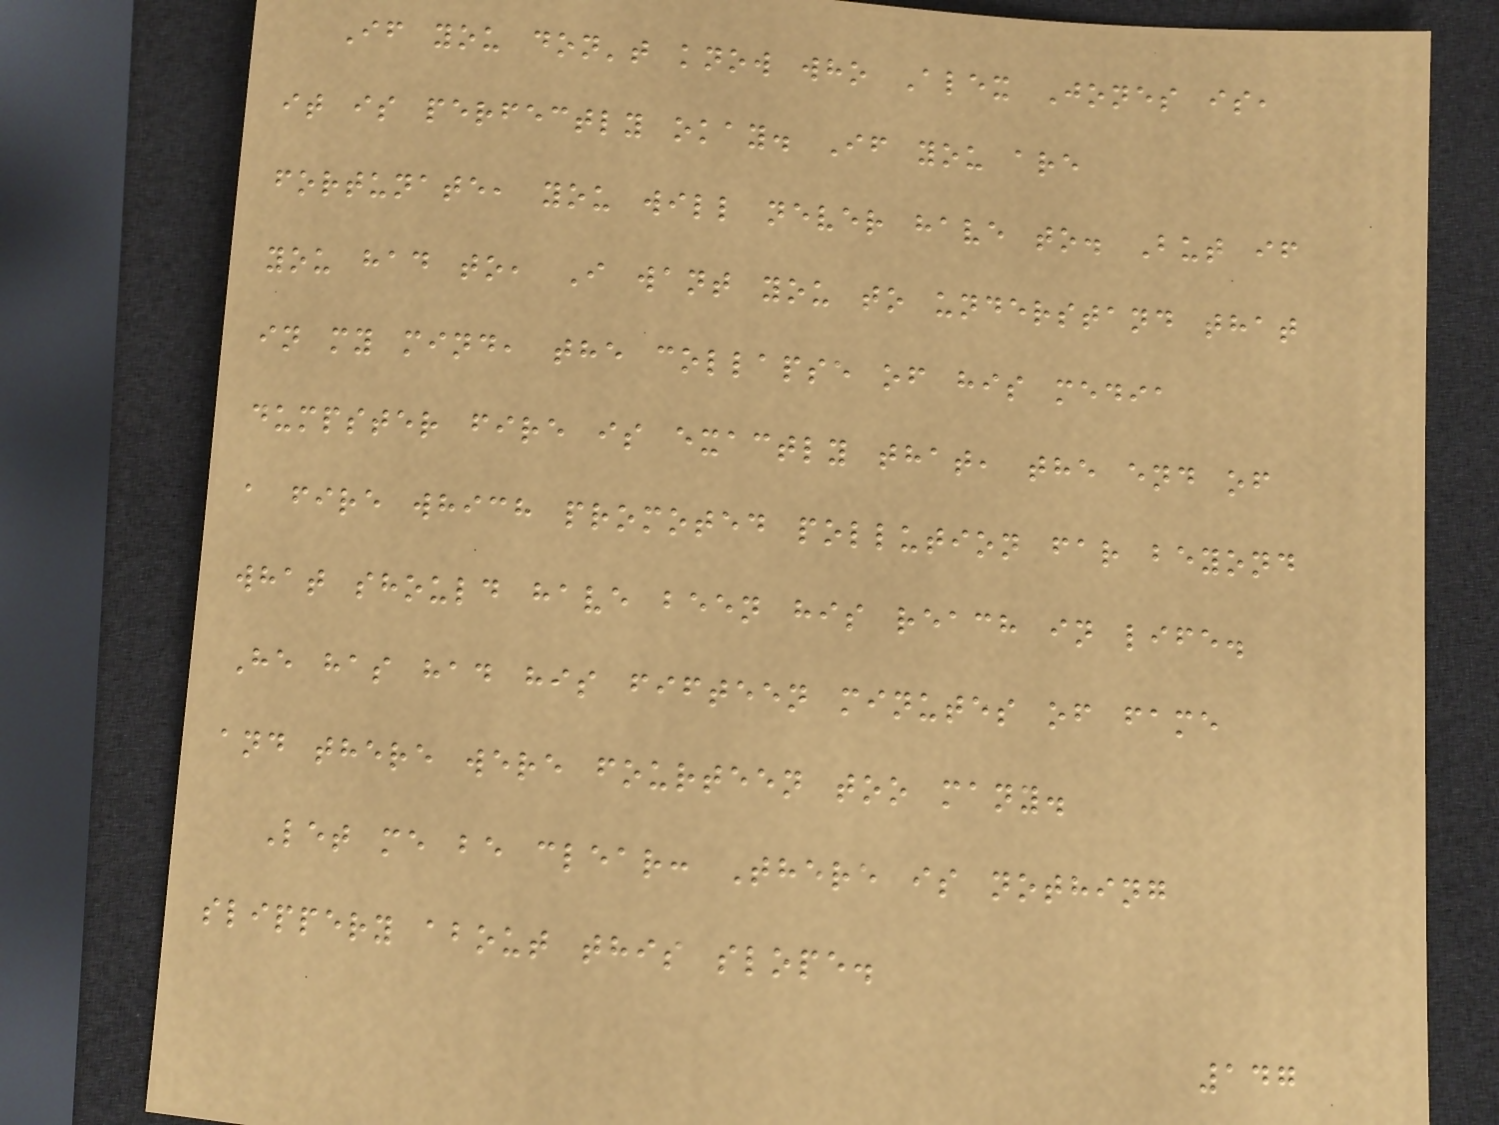If you don't know who Alex Jones is,
it is perfectly okay. If you are
fortunate, you will never have to. But if
you had to, I want you to understand that
in my mind, the collapse of his media
dumpster fire is exactly that, the end of
a fire which promoted pollution far beyond
what should have been his reach in life.
He has had his fifteen minutes of fame
and there were fourteen too many.
Let me be clear: There is nothing
slippery about this slope.
147
